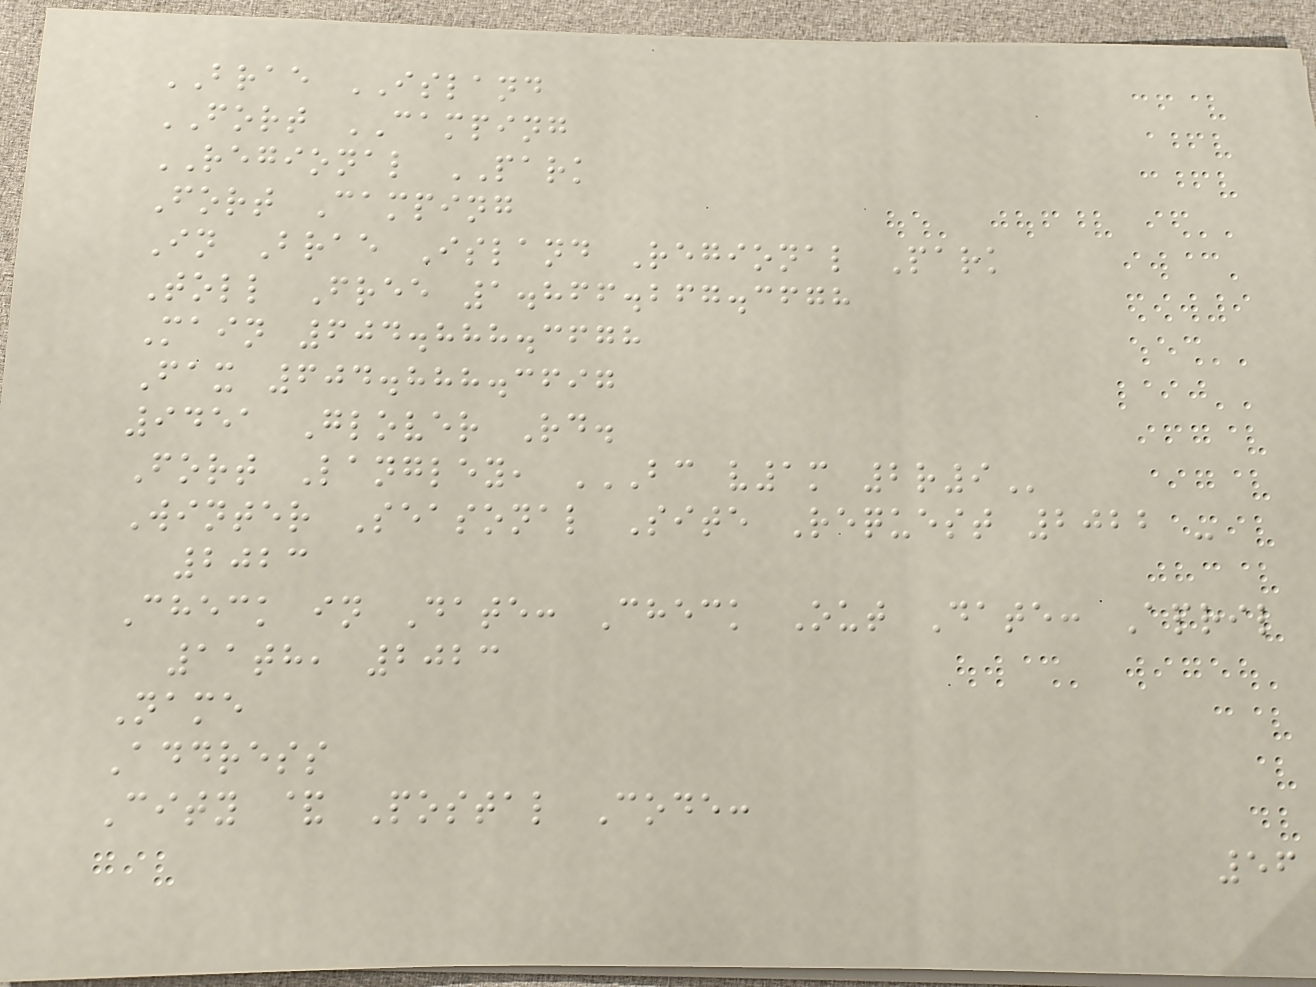BRAE ISLAND
FORT CAMPING
REGIONAL PARK
Fort Camping
In Brae Island Regional Park
Toll Free 1.866.267.3678
Main 604.888.3678
Fax 604.888.3697
9451 Glover Rd.
Fort Langley, BC V1M 2R9
Winter Seasonal Site Request 2022 -
2023
Check in Date: Check Out Date: April
11th, 2023
Name
Address
City & Postal Code:
56
